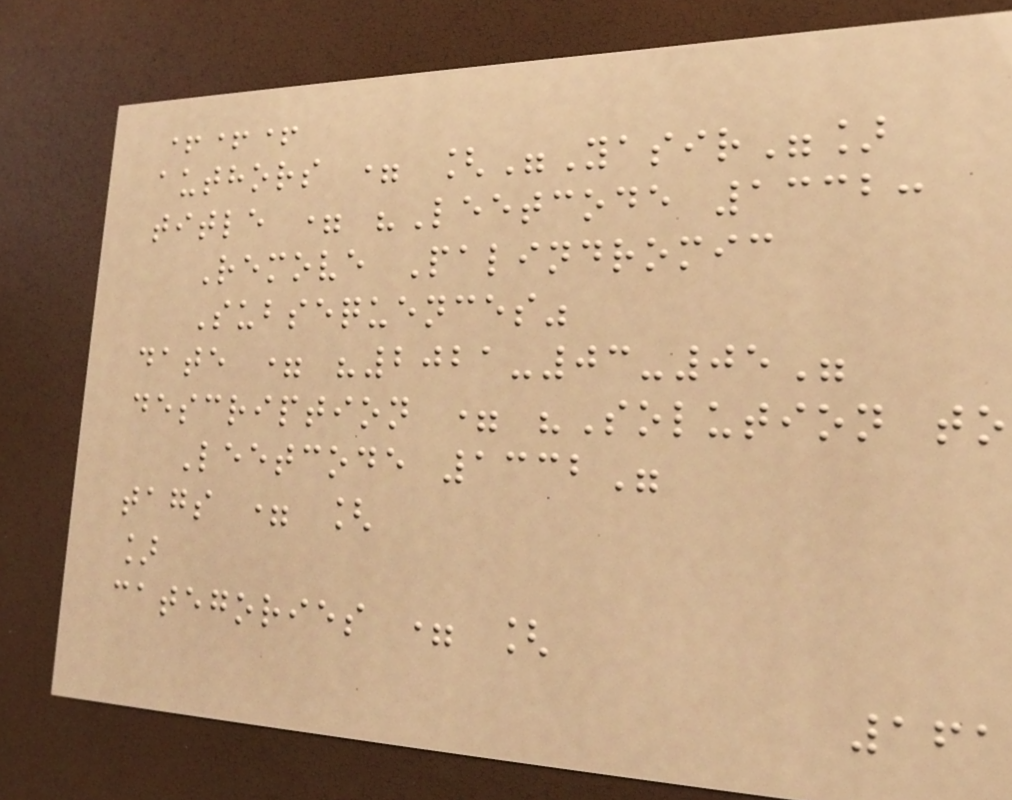+++
authors = ["Yasir"]
title = "Leetcode 1332:
Remove Palindromic
Subsequences"
date = "2021-03-05"
description = "Solution to
Leetcode 1332"
tags = [
]
categories = [
161
